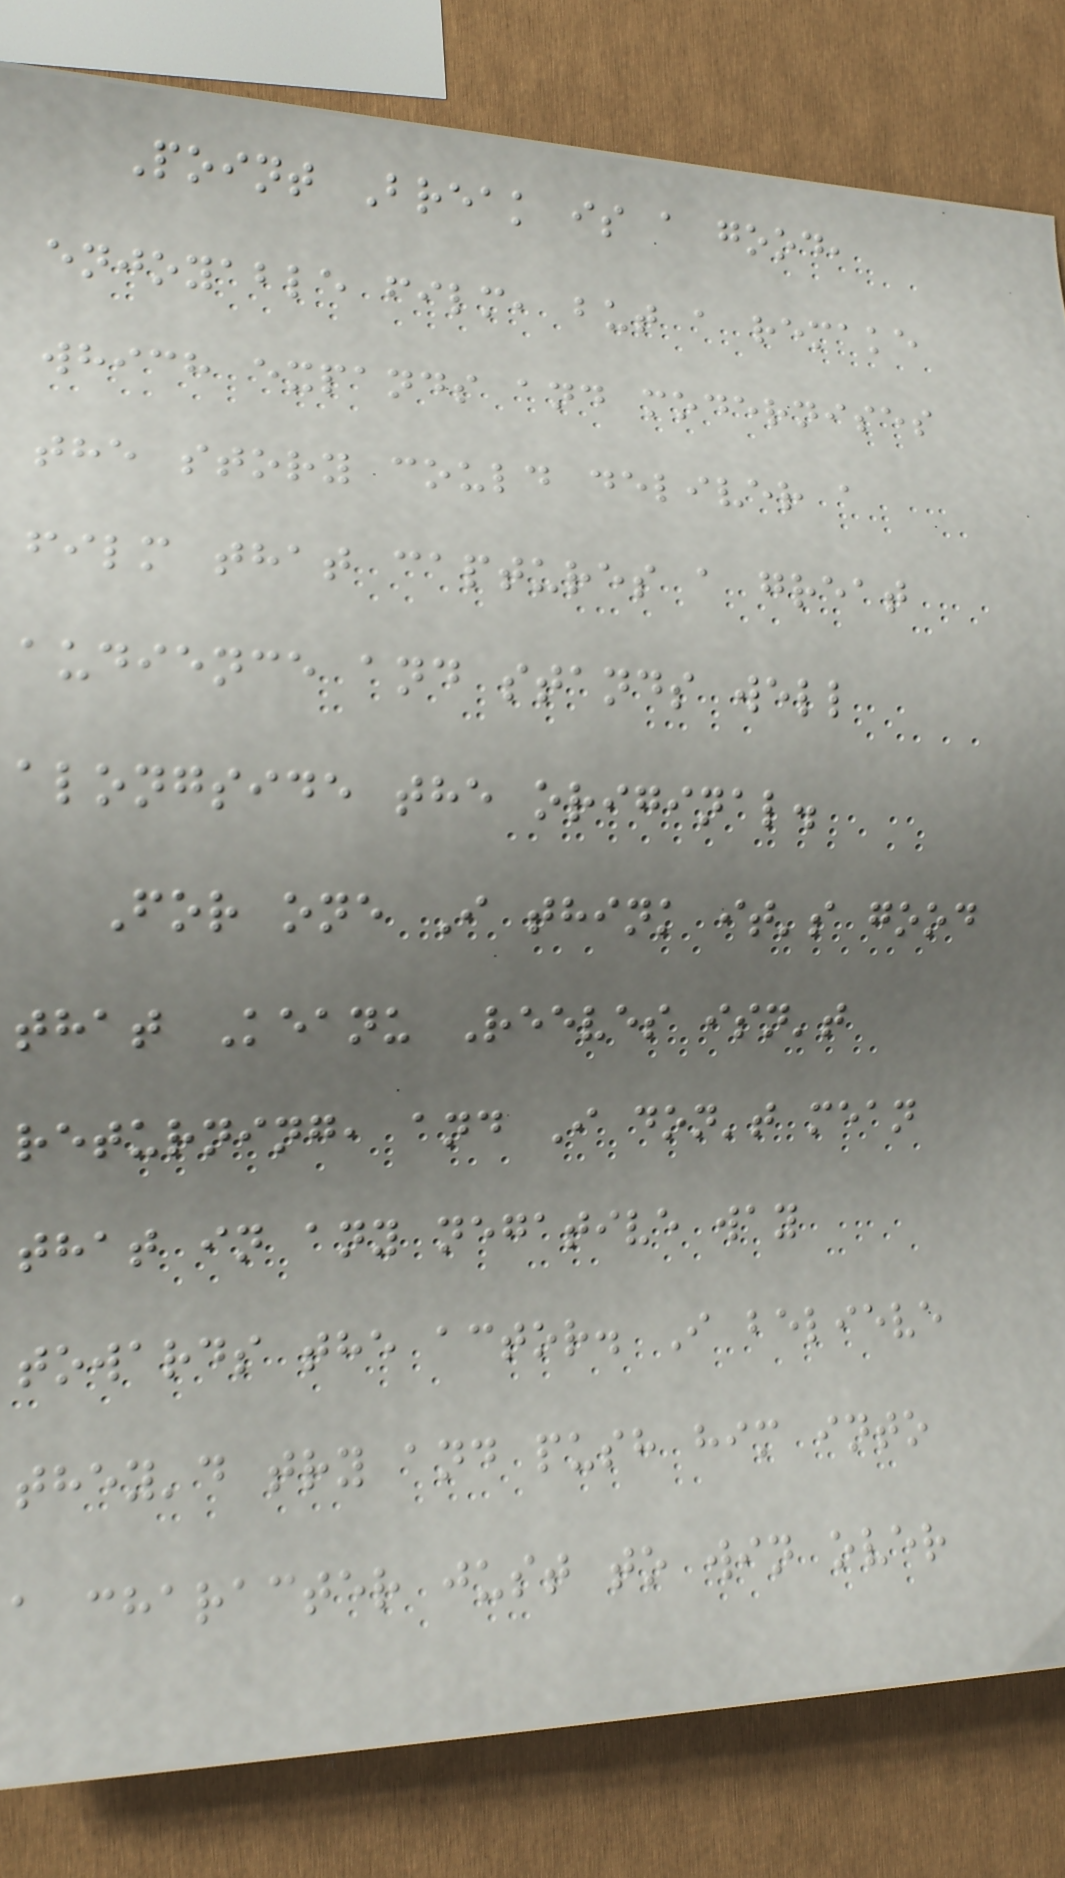Point Break is a good,
enjoyable film, but a remake
which expands and modernises
the story could deliver a
film that captures a great
audience and stands well
alongside the original.
For one I think it's good
that Keanu Reeves isn't
returning, and I don't mean
that in any negative way
towards the actor. I believe
they'd try and push him into
a character just to win over
